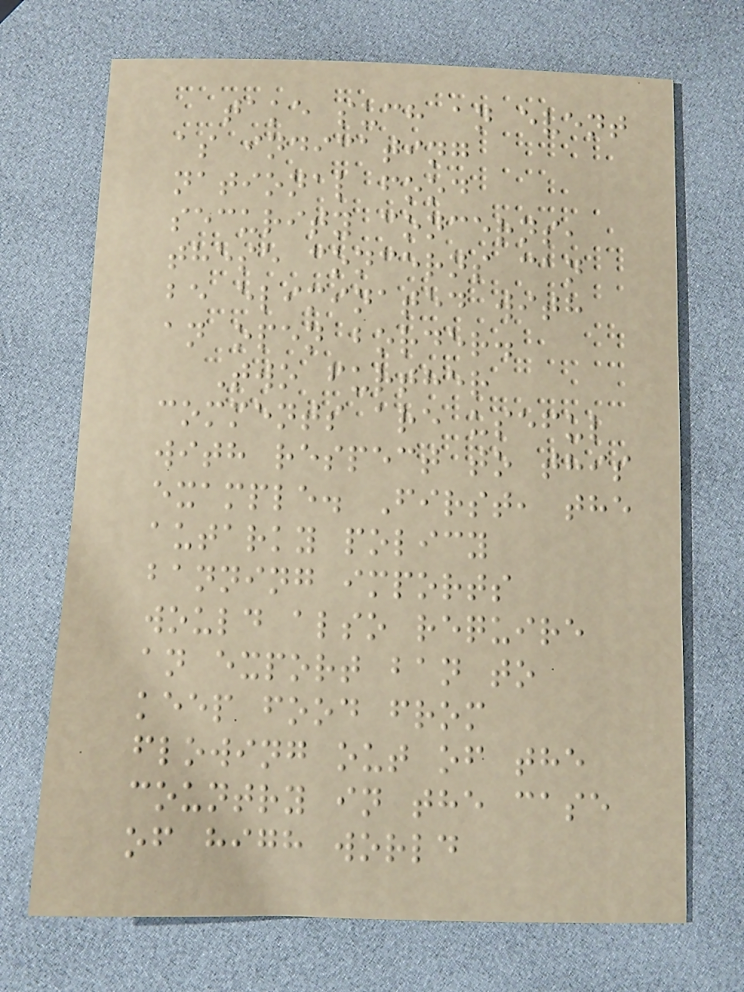take such an event
as indicating
national food
security concerns,
these concerns can
be eliminated with
an open border.
Two further
comments are useful
with respect to this
example. First, the
autarky policy
banning imports
would also require
an export ban to
keep food from
flowing out of the
country in the case
of high world
